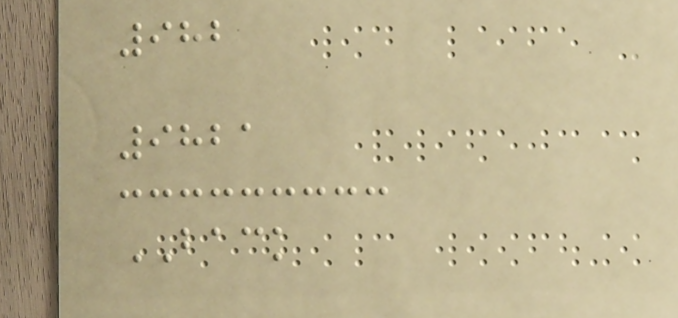982
9821
BACK
